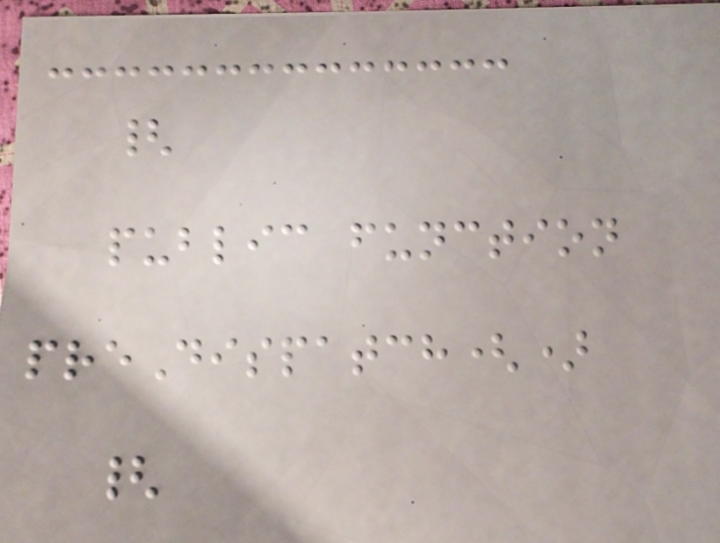{
public function
preDispatch()
{
